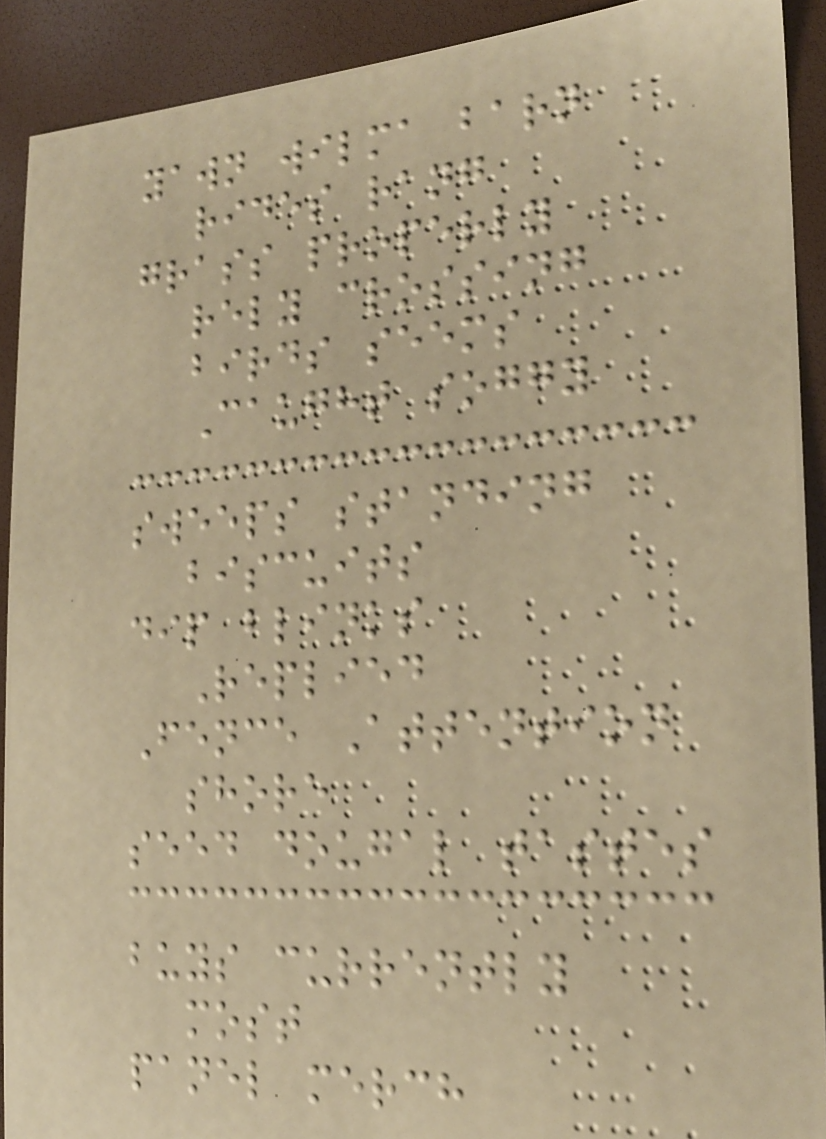yawn wilma barn
rides rang
grass properly
rely crossing
birds seems
Caught soggy
sweeps standing
biscuits
dip blinks
Replied
Fence Attention
shore
seed dougal tastes
buys currently
most
panel merch
